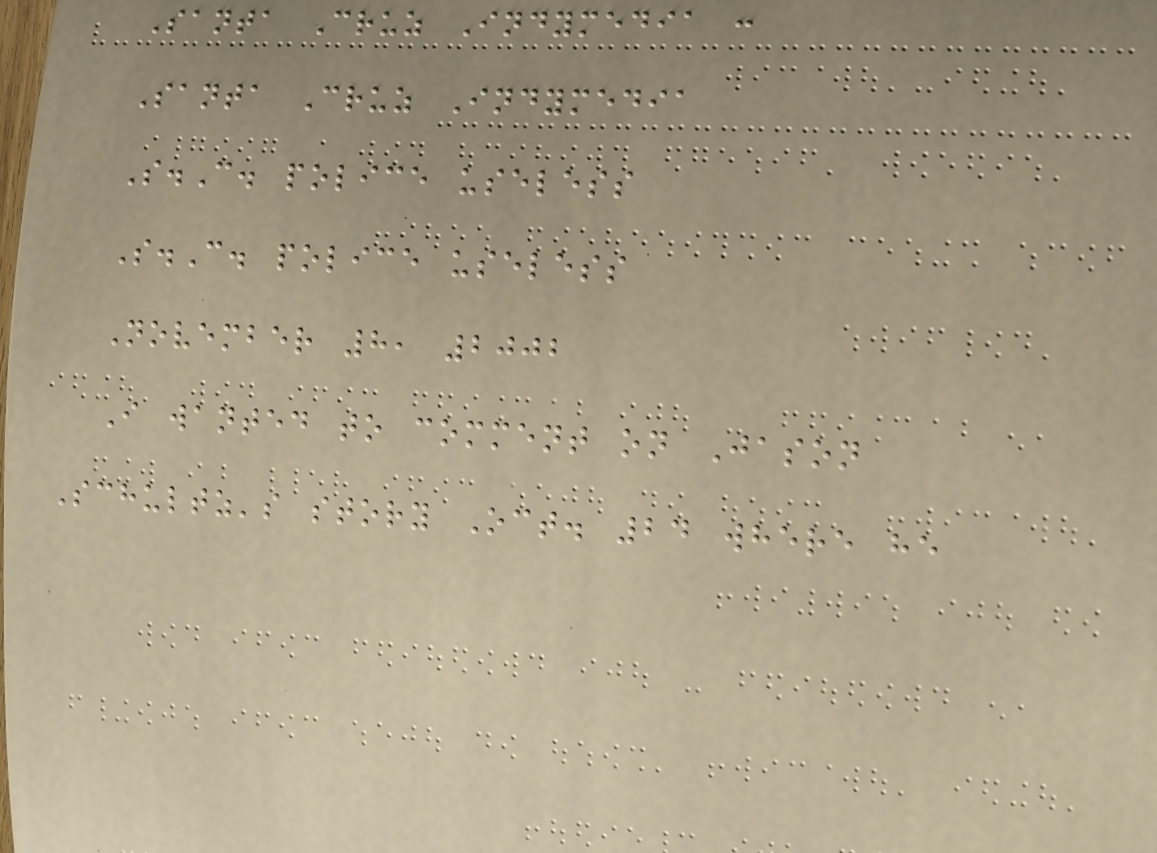Santa Cruz Indymedia :
Santa Cruz Indymedia
S.C. police useless
S.C. police useless
November 8, 2002
I wanted to comment on Jason
Schultz's story Oct. 24 where he
